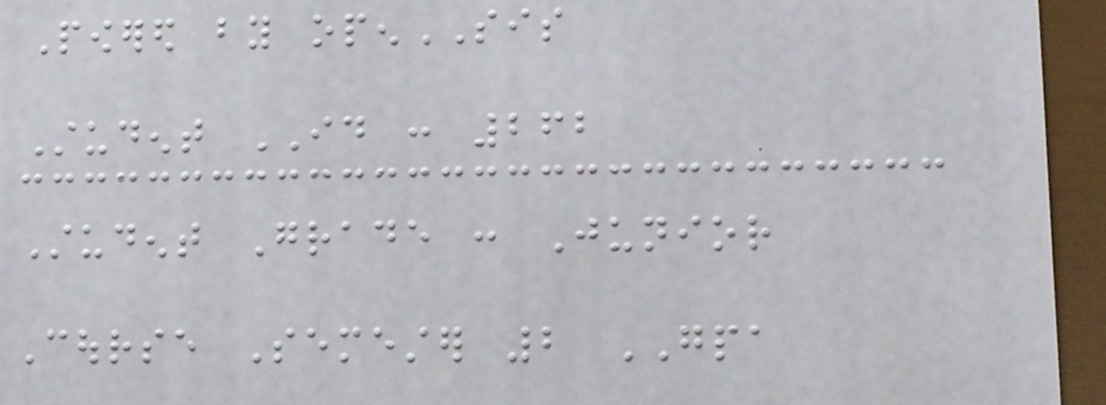Powered by openSIS
Student ID : 262
Student Grade : Junior
Course Semester 2 GPA
